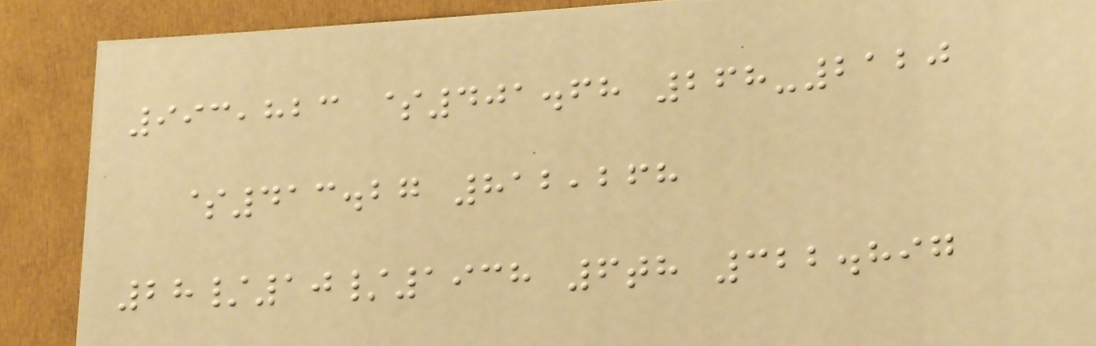993,823 $401.68 268-2120
$413.27 812,268
28/10/1938 6th 322.897
